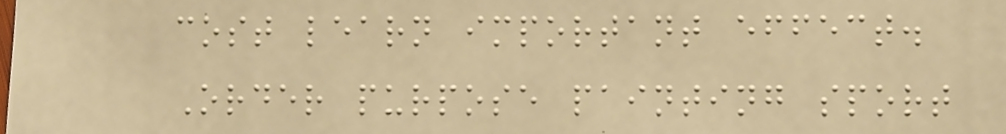cost learn important effect.
Order purpose painting sport
